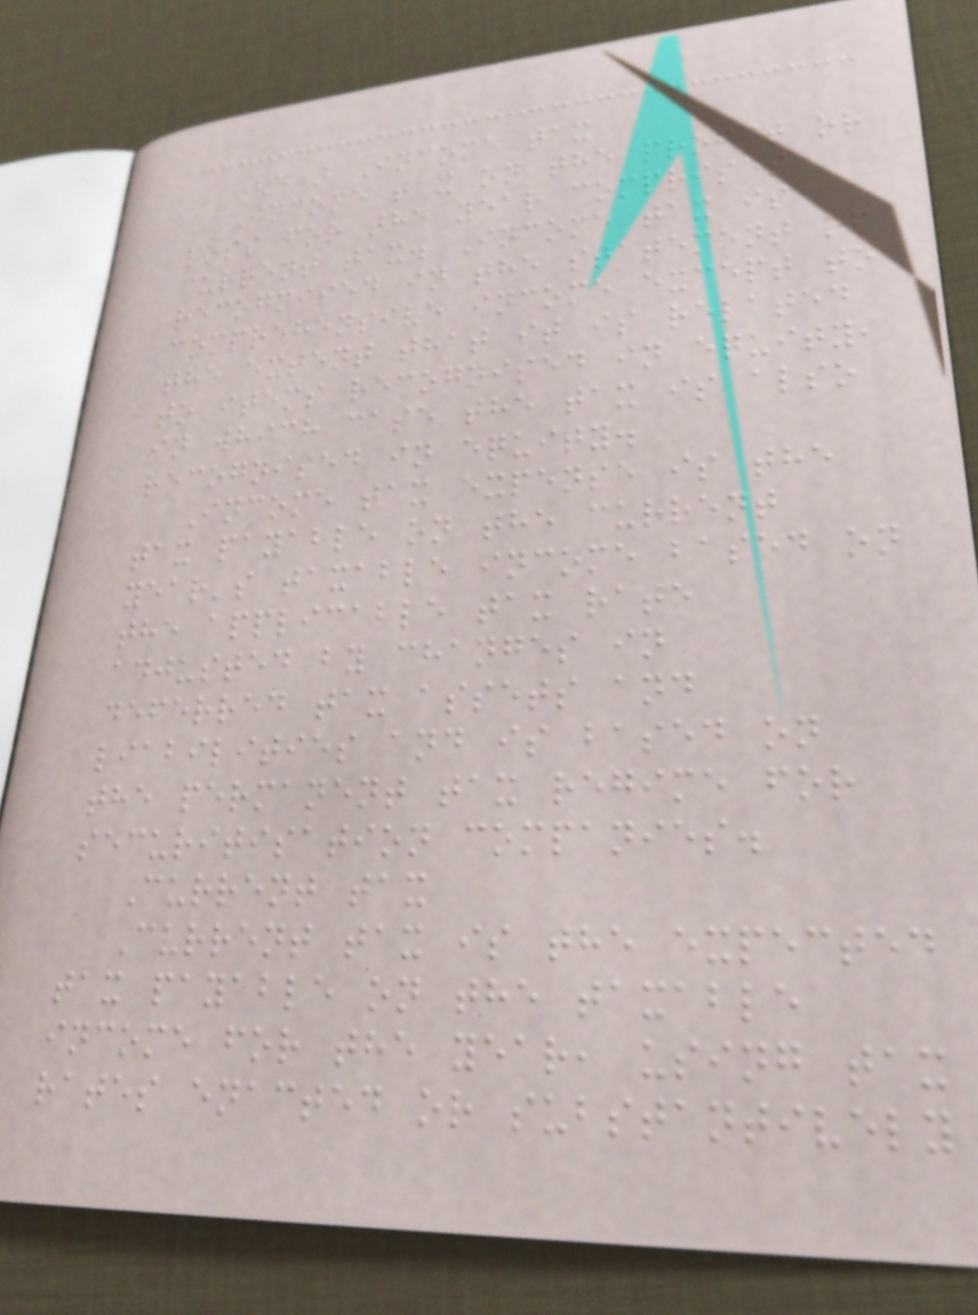(e) Income tax
Income tax on the profit or
loss for the year comprises
current tax. Income tax is
recognised in the statement of
comprehensive income except to
the extent that it is related
to items recognised in equity,
in which case the tax is also
recognised in equity.
Income tax expense is the
tax payable on the current
year's taxable income based on
the applicable tax rate
adjusted by changes in
deferred tax assets and
liabilities and is based on
the permanent tax regime for
securitisation companies.
Current tax
Current tax is the expected
tax payable on the taxable
income for the year, using tax
rates enacted or substantively
